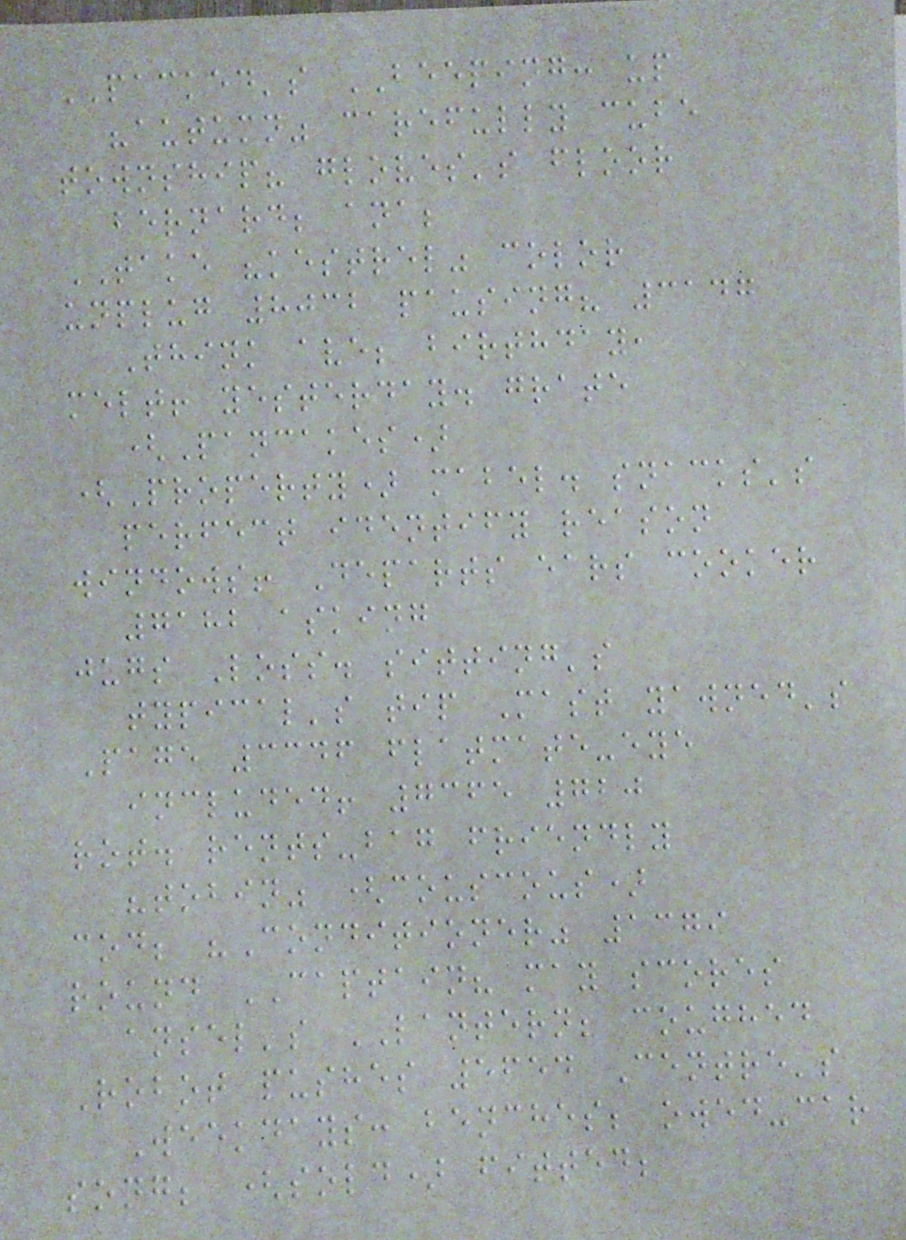PACKED's BEEPING: up
"autumn" carefully cube
township? gloves's floor
bernard; ana;
TAKE "kestrel" color
unplug 8032 pausing? 3147
Think ave; birthday,
melt! yesterday. grate
(Pancakes)
(Property) mabel. snacks's
perfect identify reason
windows! Departs ears cooker
7182 asking
jugs Loss. sitting's
typical's tip Mast yawned's
Page 3346 flatmate-eye
included! 7365 720
rot. rents-bag friendly
"tobin" (couscous)
cod; "Conditioner" 1379
round CAPTAIN? may scores
ansel's LANTERN; coughed
Robot pushes 5654 Centre's
Weekdays: benches; owed-car
song; (sold) fitted;
